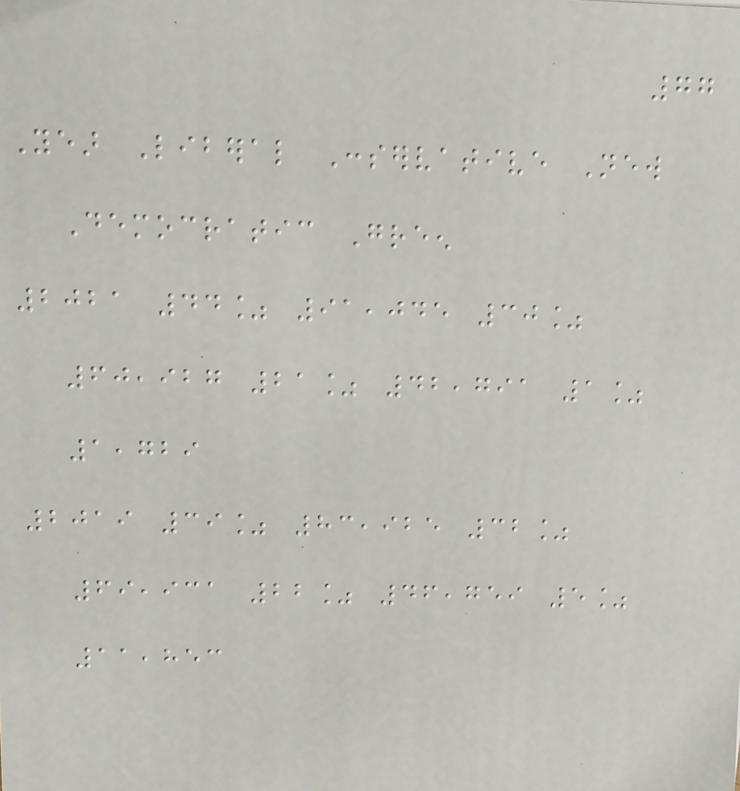77
Year Liberal Conservative New
Democratic Green
2021 44% 91,045 30%
60,927 21% 42,791 1%
1,729
2019 39% 83,925 32%
69,931 22% 46,759 5%
11,853
